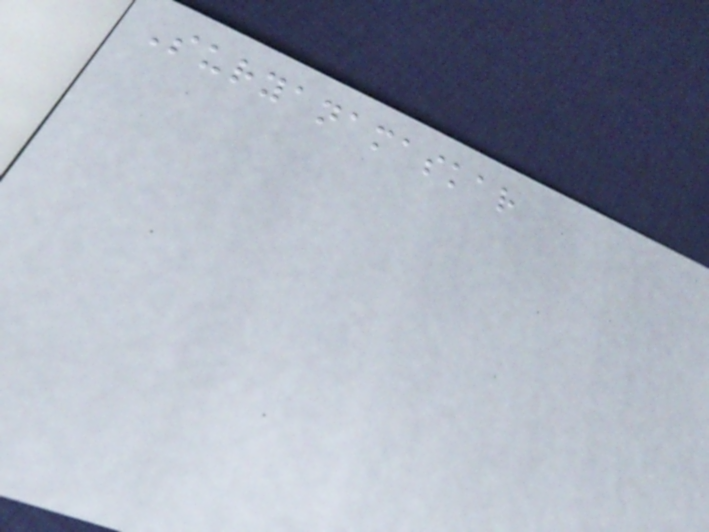Suryanamaskar
